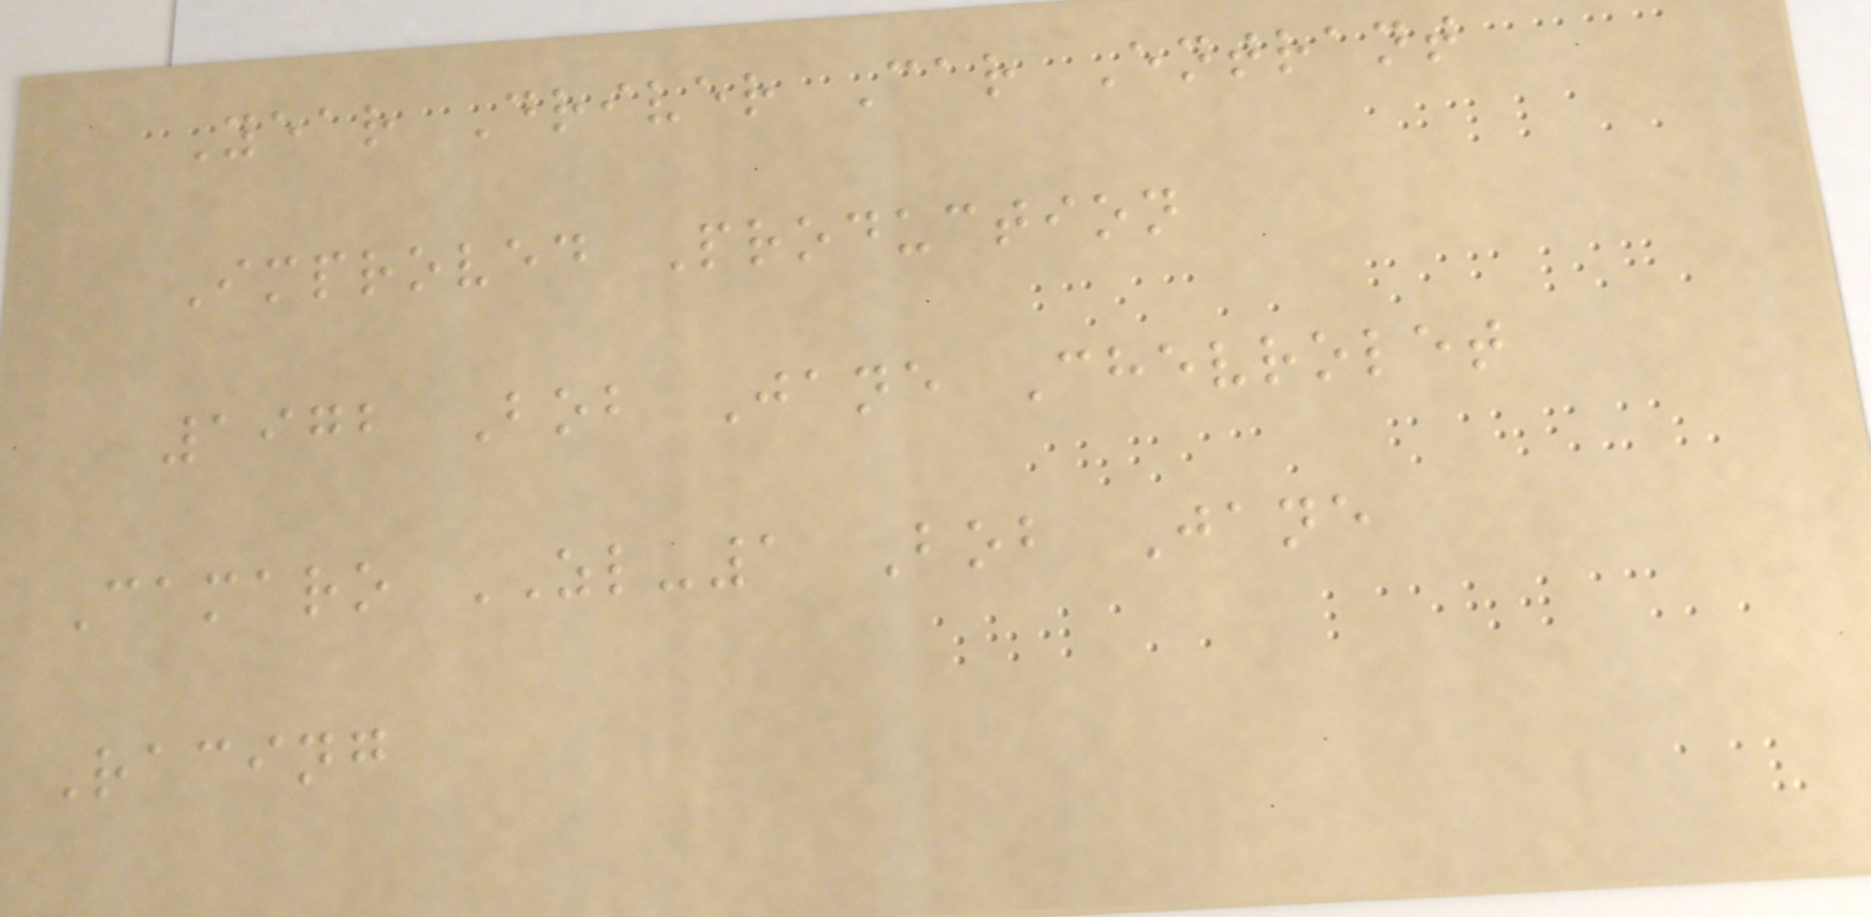Year Driver Car Entrant
Improved Production
1972 Bob Jane Chevrolet
Camaro ZL-1 Bob Jane
Racing
